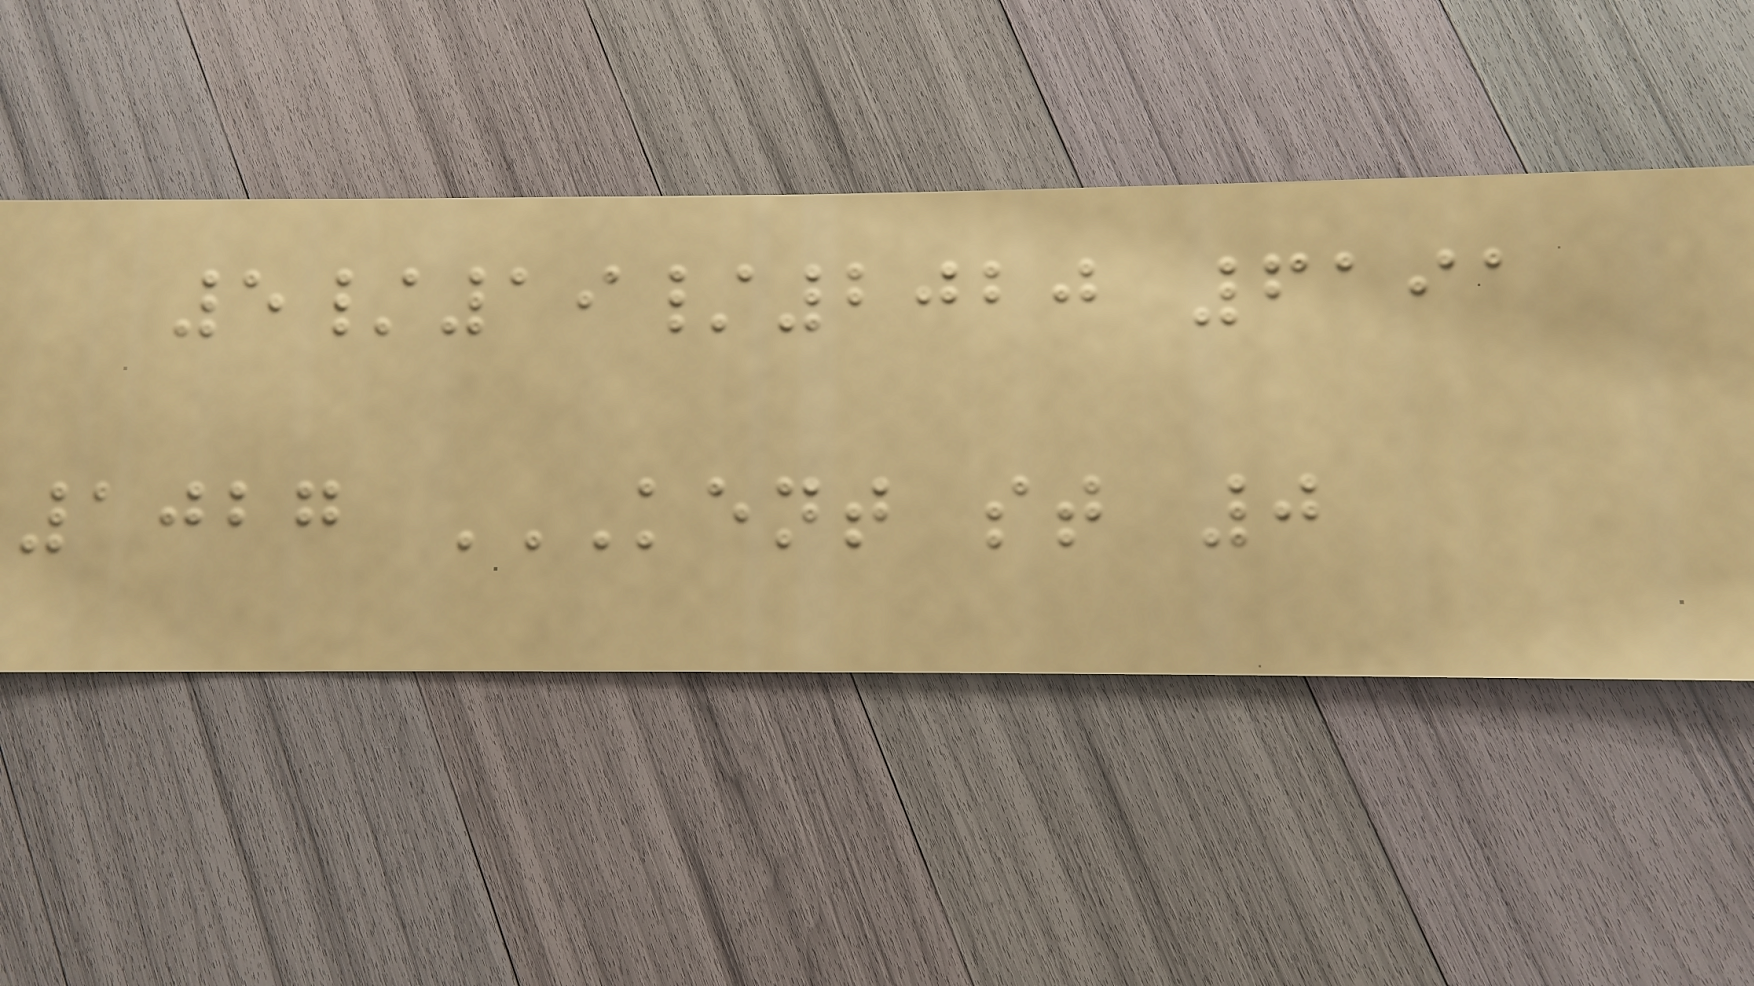5/19/2020 6191
1027 KENT ST 0
